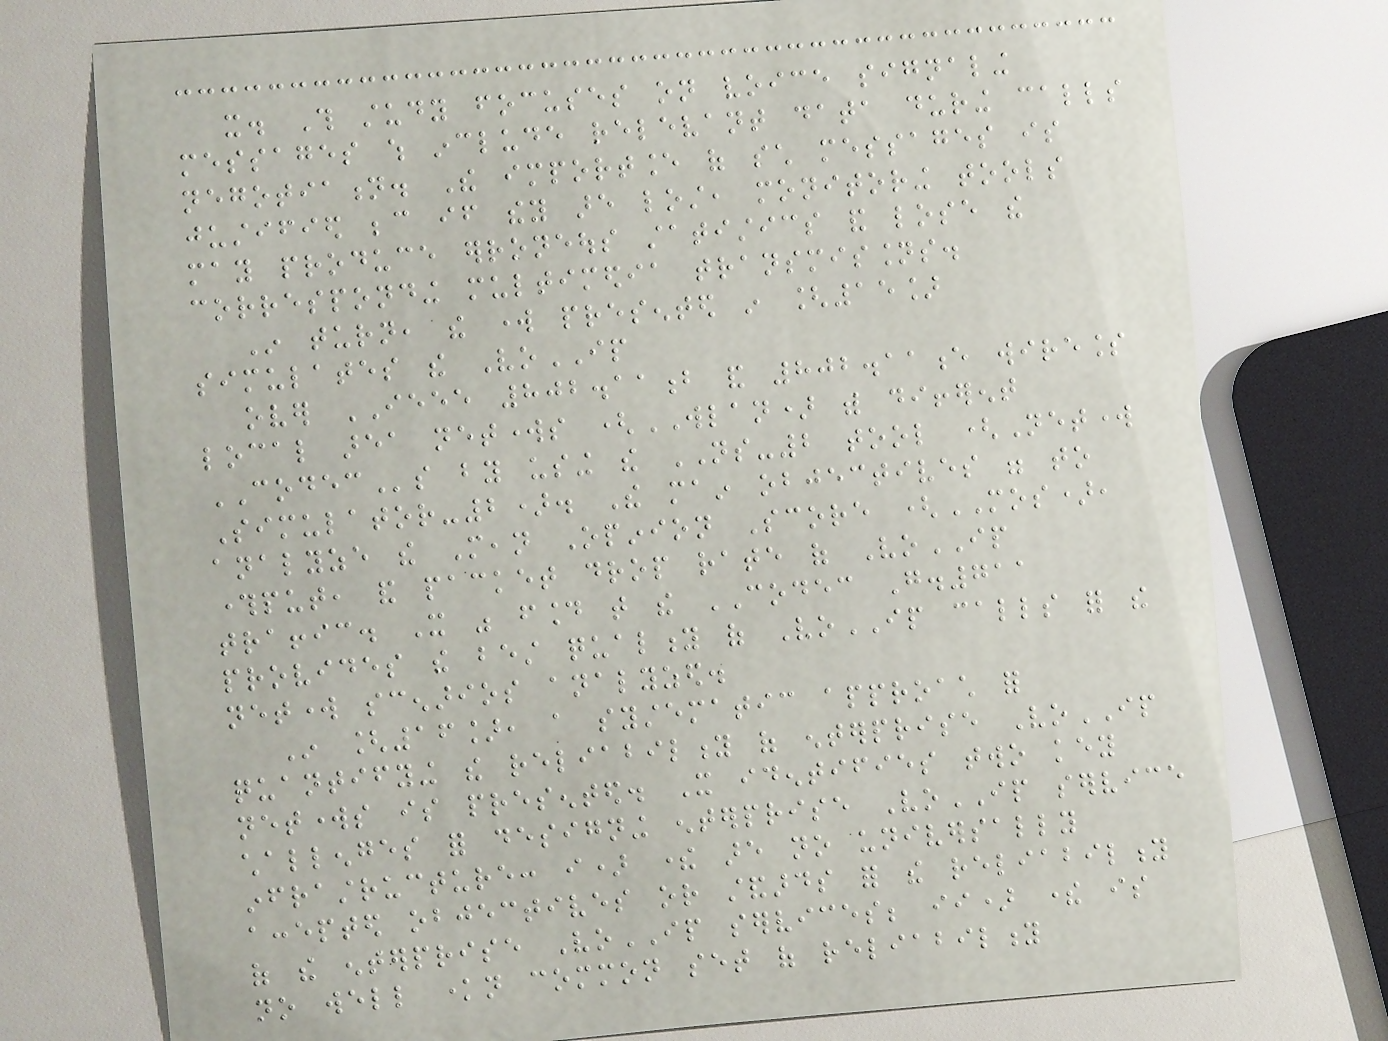it. This study focuses on voice signaling
messages which include relevant data during calls
negotiation. The importance of such messages is
justified because if they are lost, monitoring tools
may produce erroneous statistics and lose the
corresponding multimedia transmissions.
In turn, the work presented in [15]
simulates the VoIP
over IEEE 802.11b and 802.11e wireless
local area networks (WLAN) with different
CODECs by using the NS-2 tool (Network
Simulator-2). The main objectives were to
analyze the Mean Opinion Score (MOS),
throughput, and packet drop rate of VoIP
traffic. It was found that the CODEC G.711
provides the best quality of VoIP calls for the
network scenarios analyzed.
In [16], a systematic approach for
quantifying the reliability of enterprise VoIP
networks is presented. It identifies two key
challenges for designing enterprise VoIP service
infrastructure: i) there are no universally
accepted objectives or standards for the reliability
of the enterprise VoIP services; ii) there is
no well known common set of reliability
